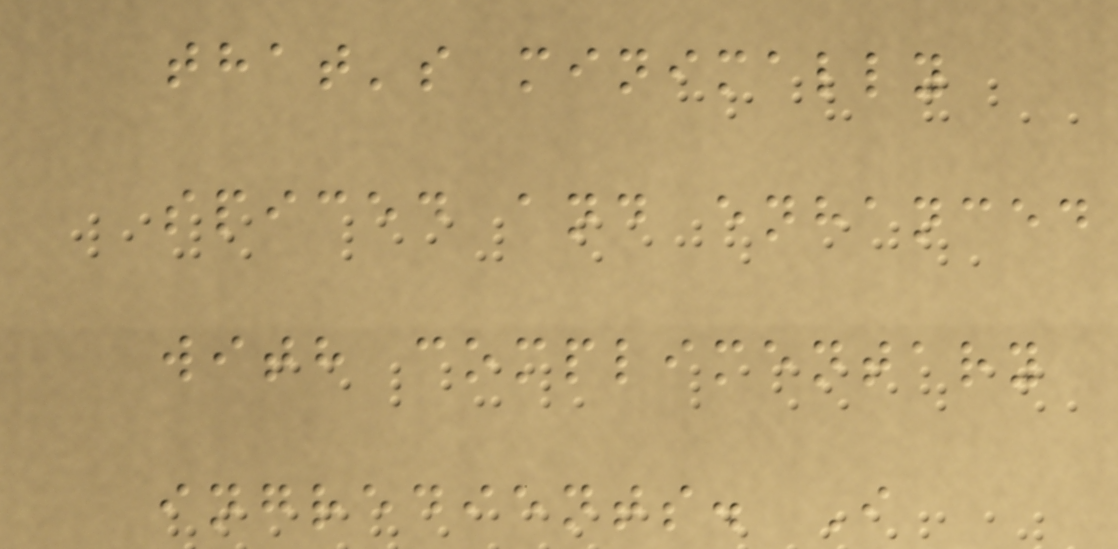that's minimally
spiced and enhanced
with complimentary
ingredients. I
